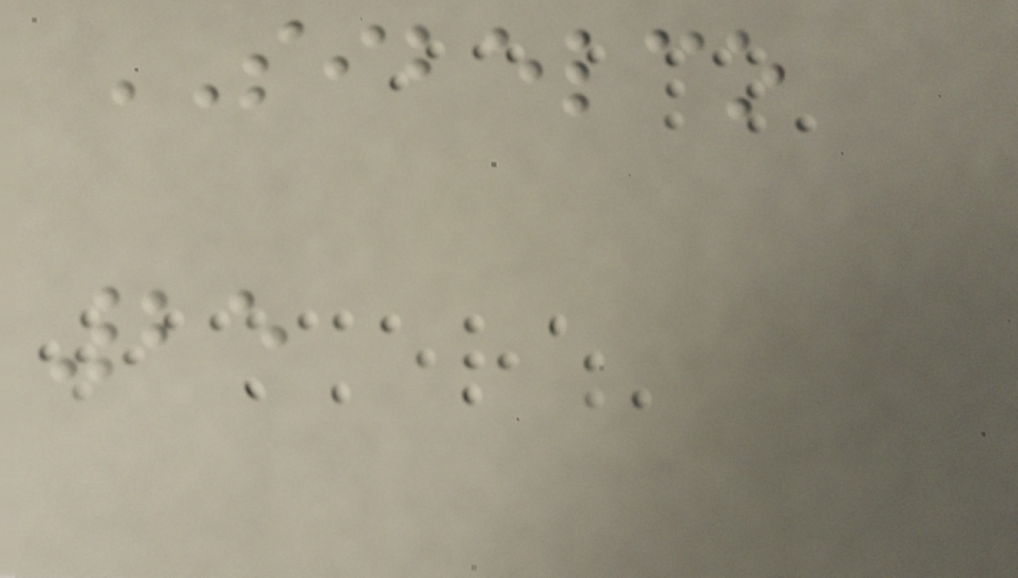SIBELCO
25
